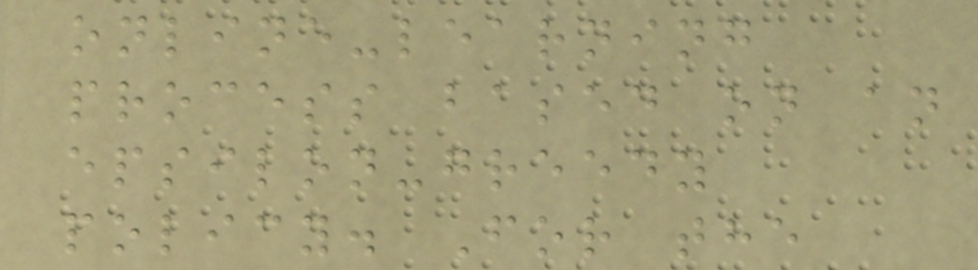online-learning
process based on an
epsilon-greedy
policy. For the
